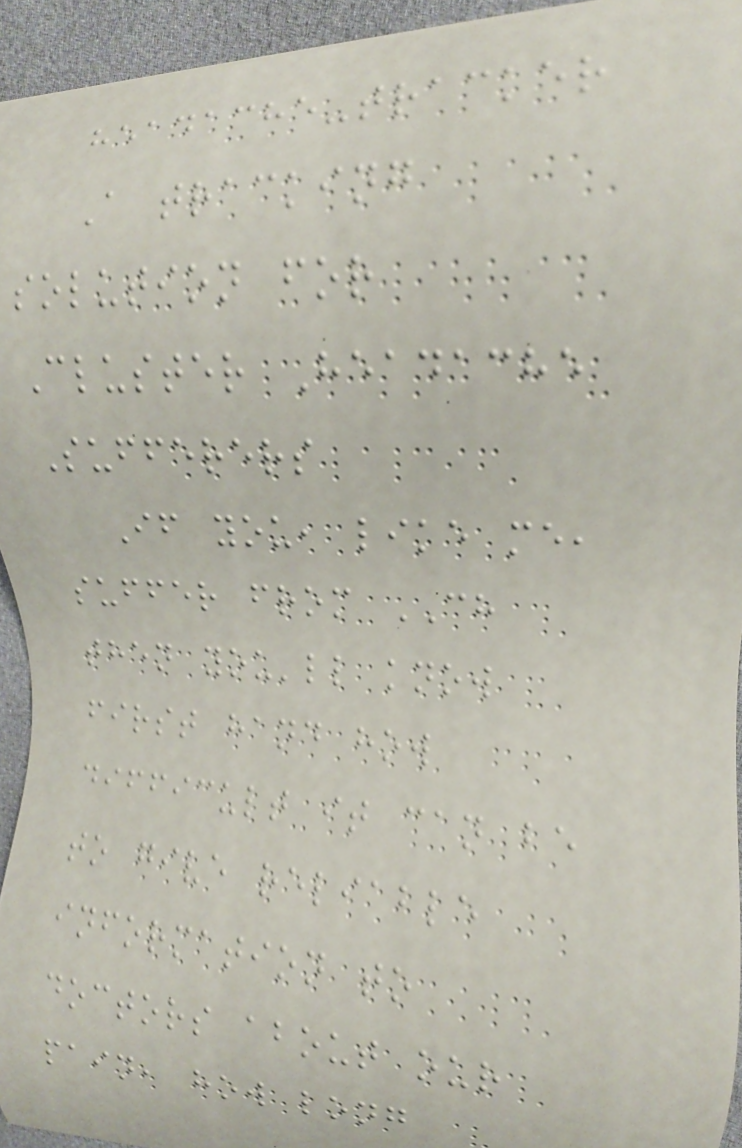headache-tracker
A tracking
solution for
Cluster Headache
Sufferers
If you, like me,
suffer from CH
then you'll know
first hand how
difficult it can be
to give reliable
information to
doctors about our
pain, how long
